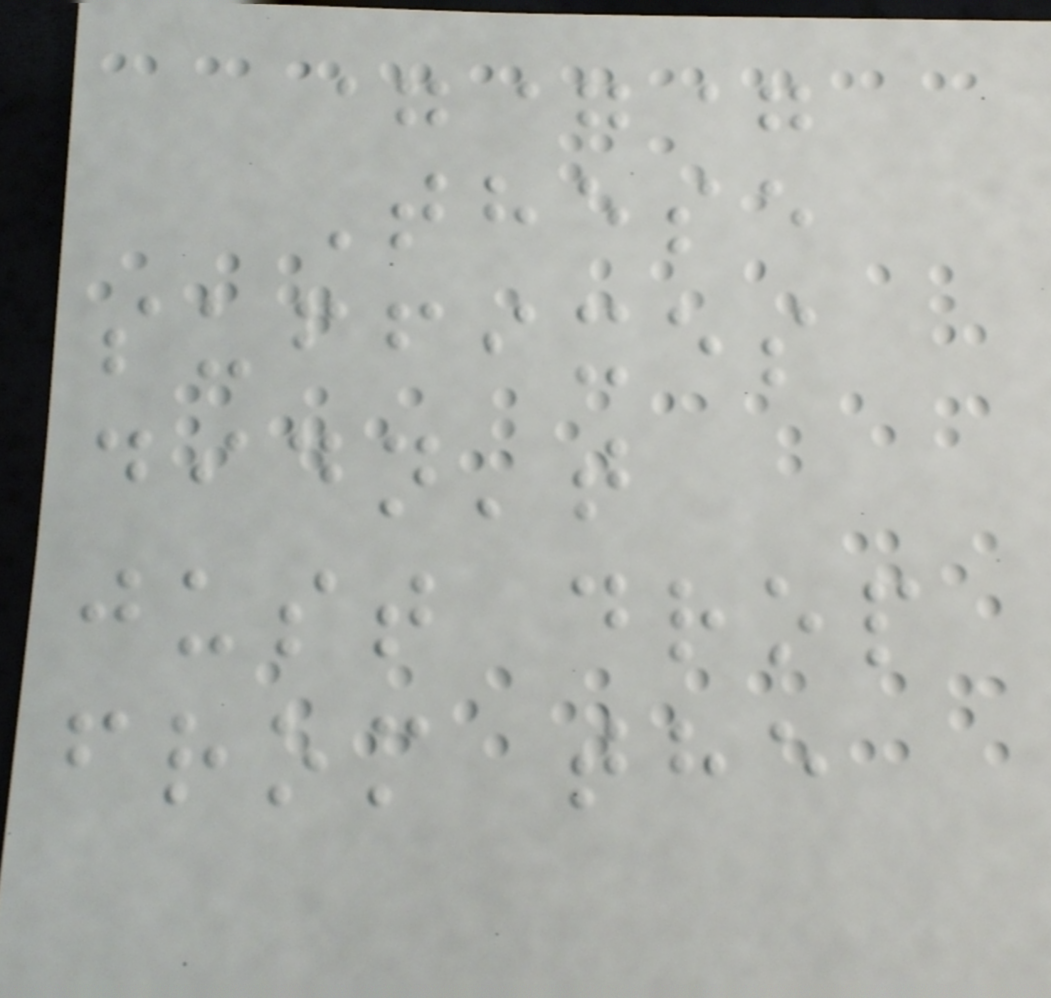===
These
suffixes
didn't
just drop
from the
